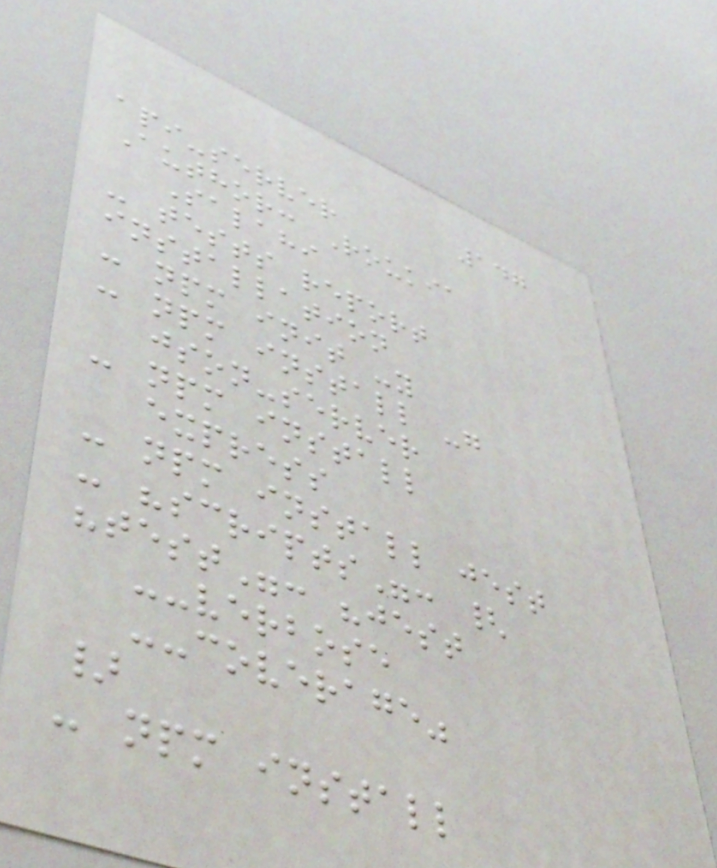147
api-server
Author: Roukia
Salahi
- tests report
installation
- npm init -y
- npm install -g
json-server
- npm install
express
- npm install jest
- "scripts": {
"test": "jest
--verbose
--coverage"
}
- npm install
